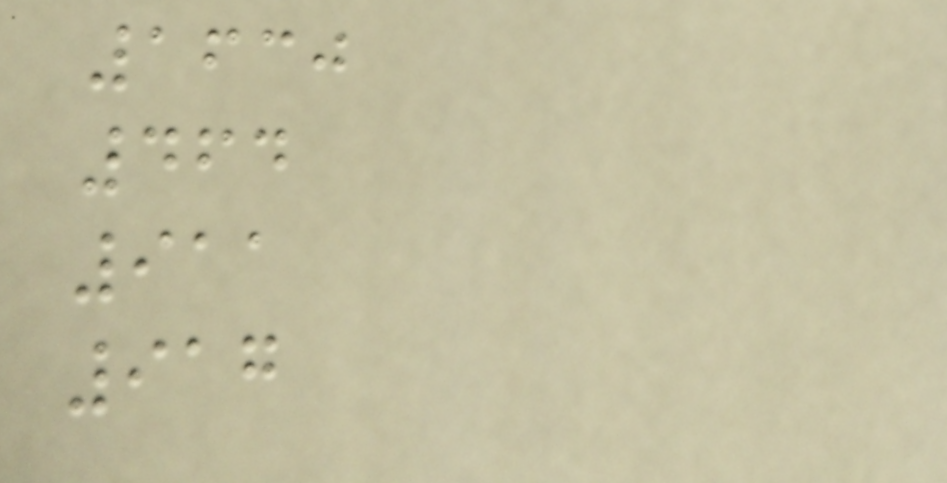1630
464
911
917
